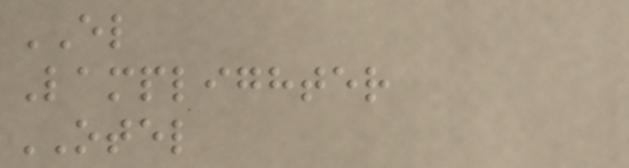EL
Lamplighter
OTEL
